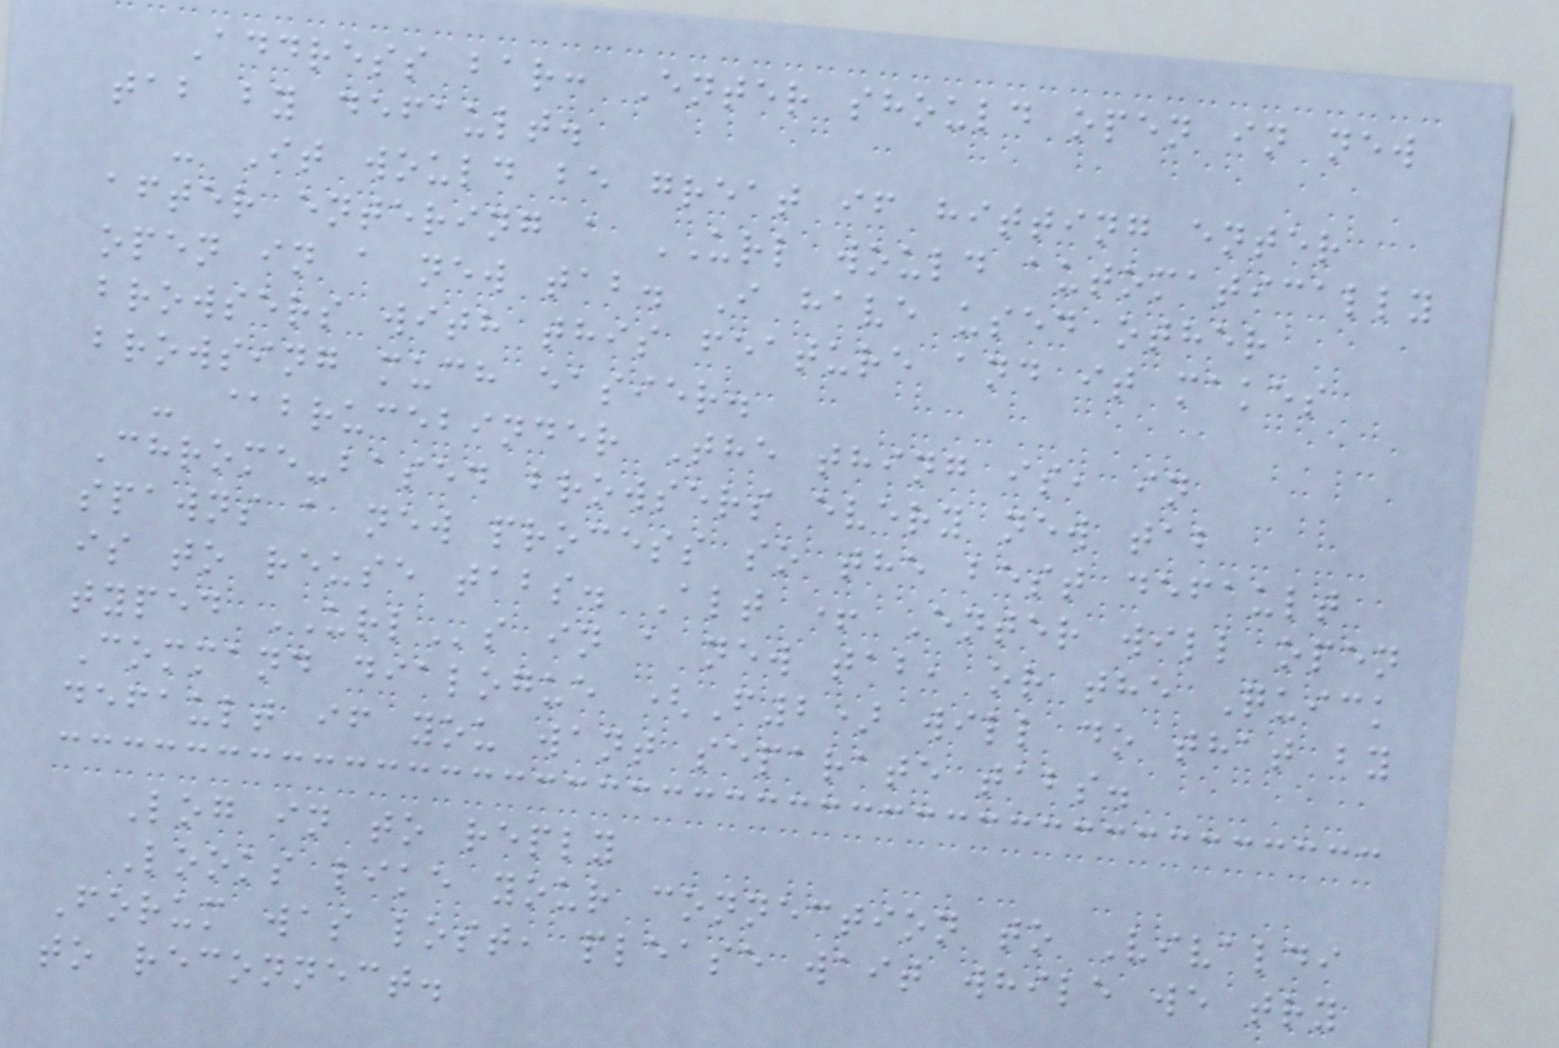Address bar: Enter should open in new
tab by default.
- It would be great if hitting enter
after entering a URL would automatically
open in a new tab. I have used other
browsers with this feature and it makes
browsing much easier.
- @brucebinder The thing is, in
Chrome-based browsers every new tab
spawns a new process so the best default
is to reuse tabs. Alt + Enter will open
typed URLs in a new tab, or the Quick
Command dialogue (F2) will do that by
default if you want separate tabs.
Log in to reply
Looks like your connection to Vivaldi
Forum was lost, please wait while we try
to reconnect.
